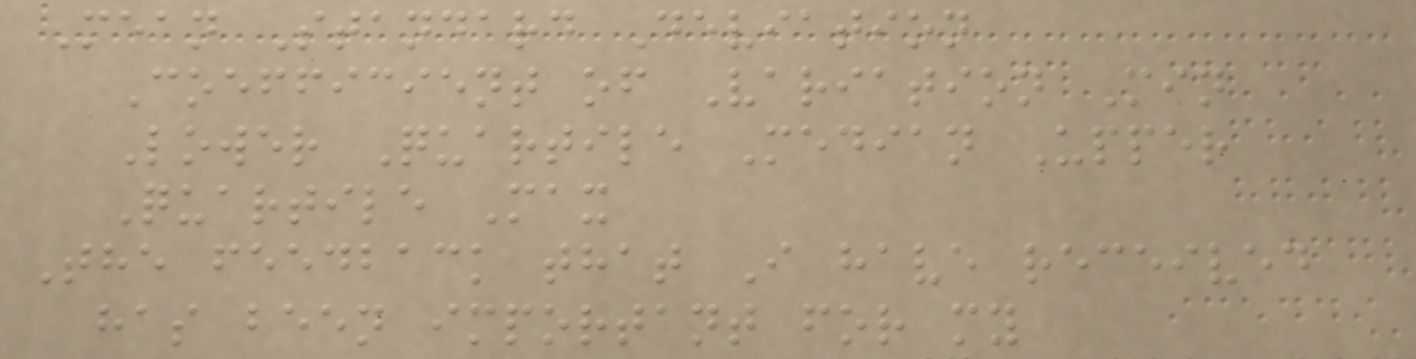Mean Standard Deviation
Coefficient of Variation Min
Lower Quartile Median Upper
Quartile Max
The feedback that I have received
has been important for my
